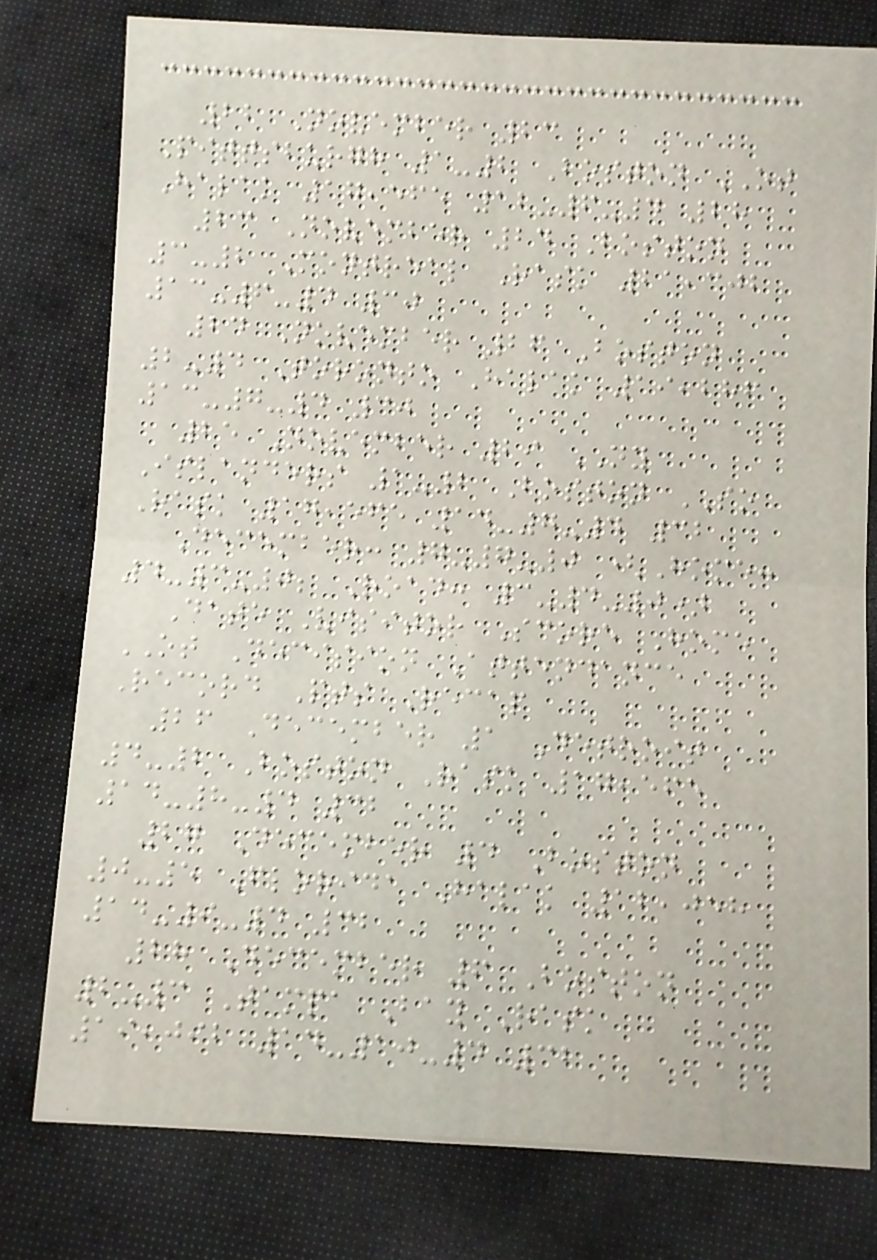22 November 23
Pittsburgh 1-2 Boston OT
Halak 17,565 12-6-4 28
23 November 24 Boston
3-2 Montreal Rask 21,302
13-6-4 30
24 November 26 Boston
2-4 Toronto Halak 19,286
13-7-4 30
25 November 29 NY
Islanders 1-2 Boston SO
Rask 17,565 14-7-4 32
December: 7-7-0 (Home:
4-3-0; Road: 3-4-0)
Date Visitor Score Home
OT Decision Attendance
Record Pts Recap
26 December 1 Detroit
4-2 Boston Rask 17,565
14-8-4 32
27 December 4 Boston
0-5 Florida Halak 12,058
14-9-4 32
28 December 6 Boston
2-3 Tampa Bay Rask
19,092 14-10-4 32
